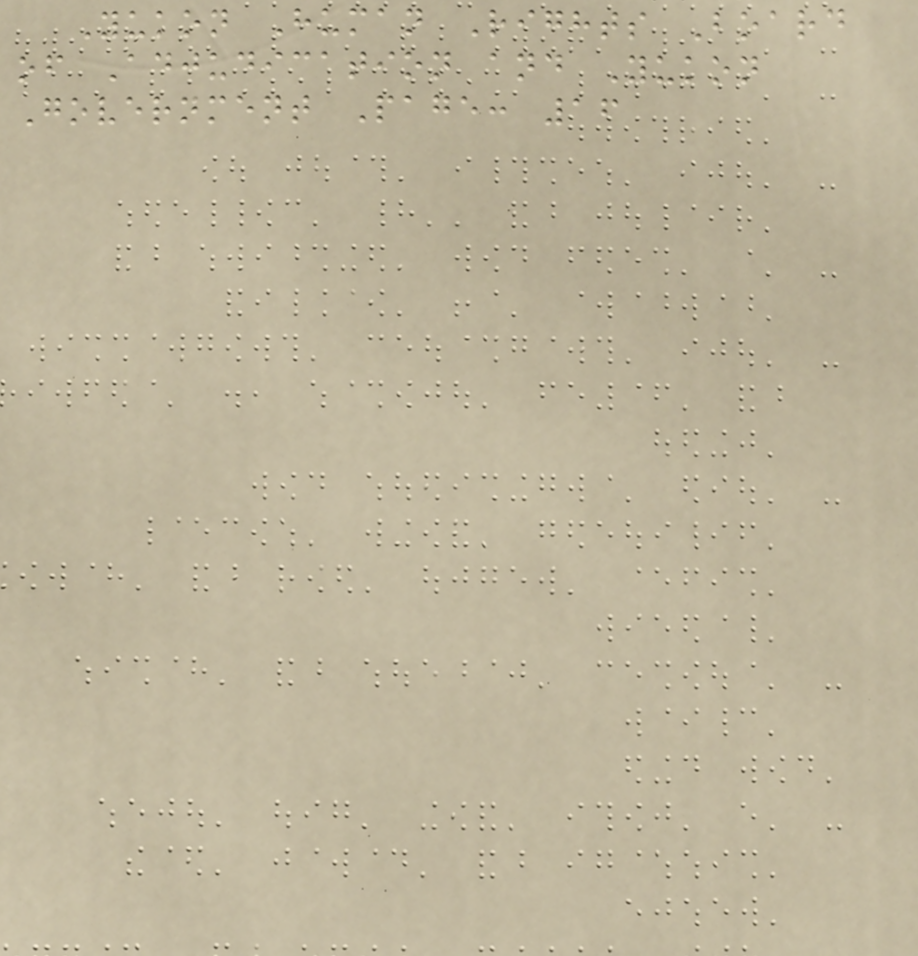Yukon Human Rights Board
of Adjudication and Yukon
Government Page: 16
